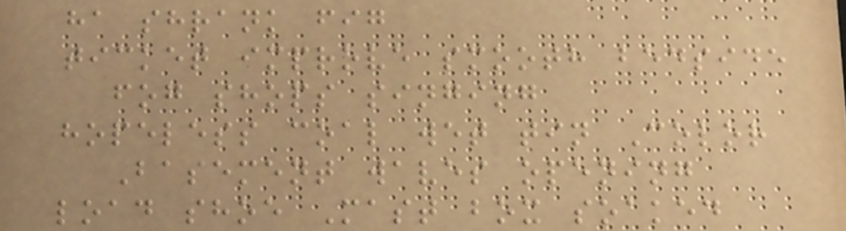ha shrank fig
ticket improve smooth bedside
fog shops singing
hopeless coal wet tin Color
Basement waves opening
load shoe Mast box soaked
